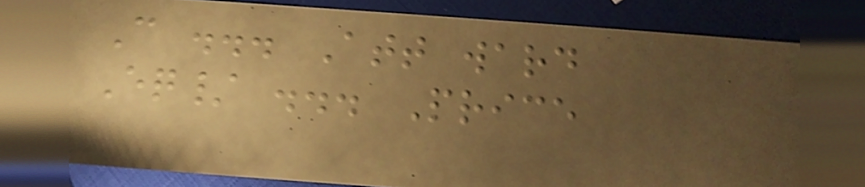C ... Att ward
Eq/ ... Price
